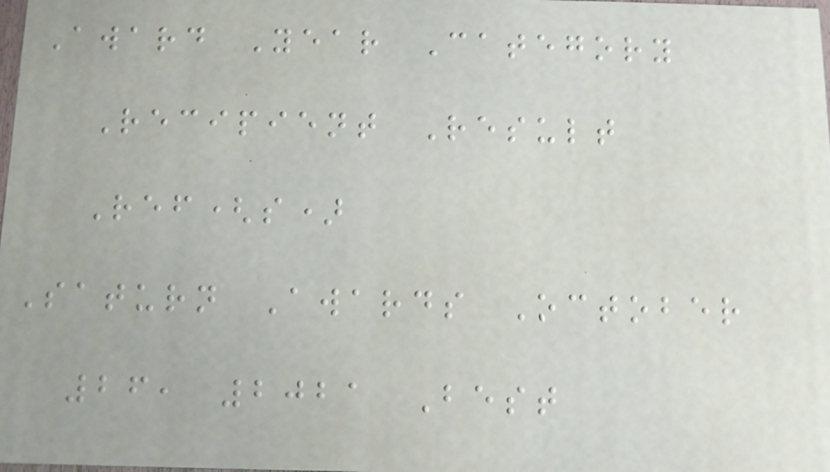Award Year Category
Recipient Result
Ref(s)
Saturn Awards October
26, 2021 Best
